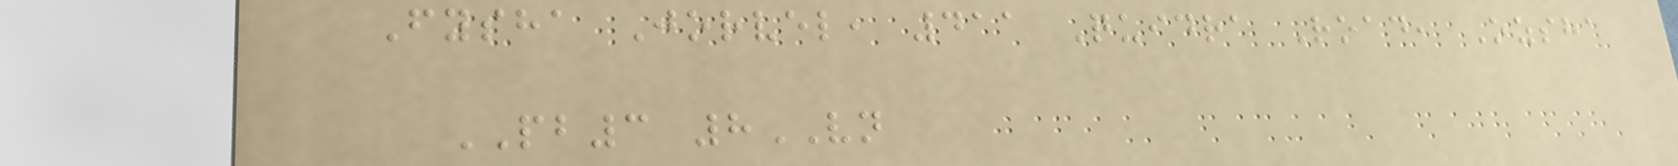Fysha Jorvel, 411 Quidra Road, Ozsha
PB3 8VN
